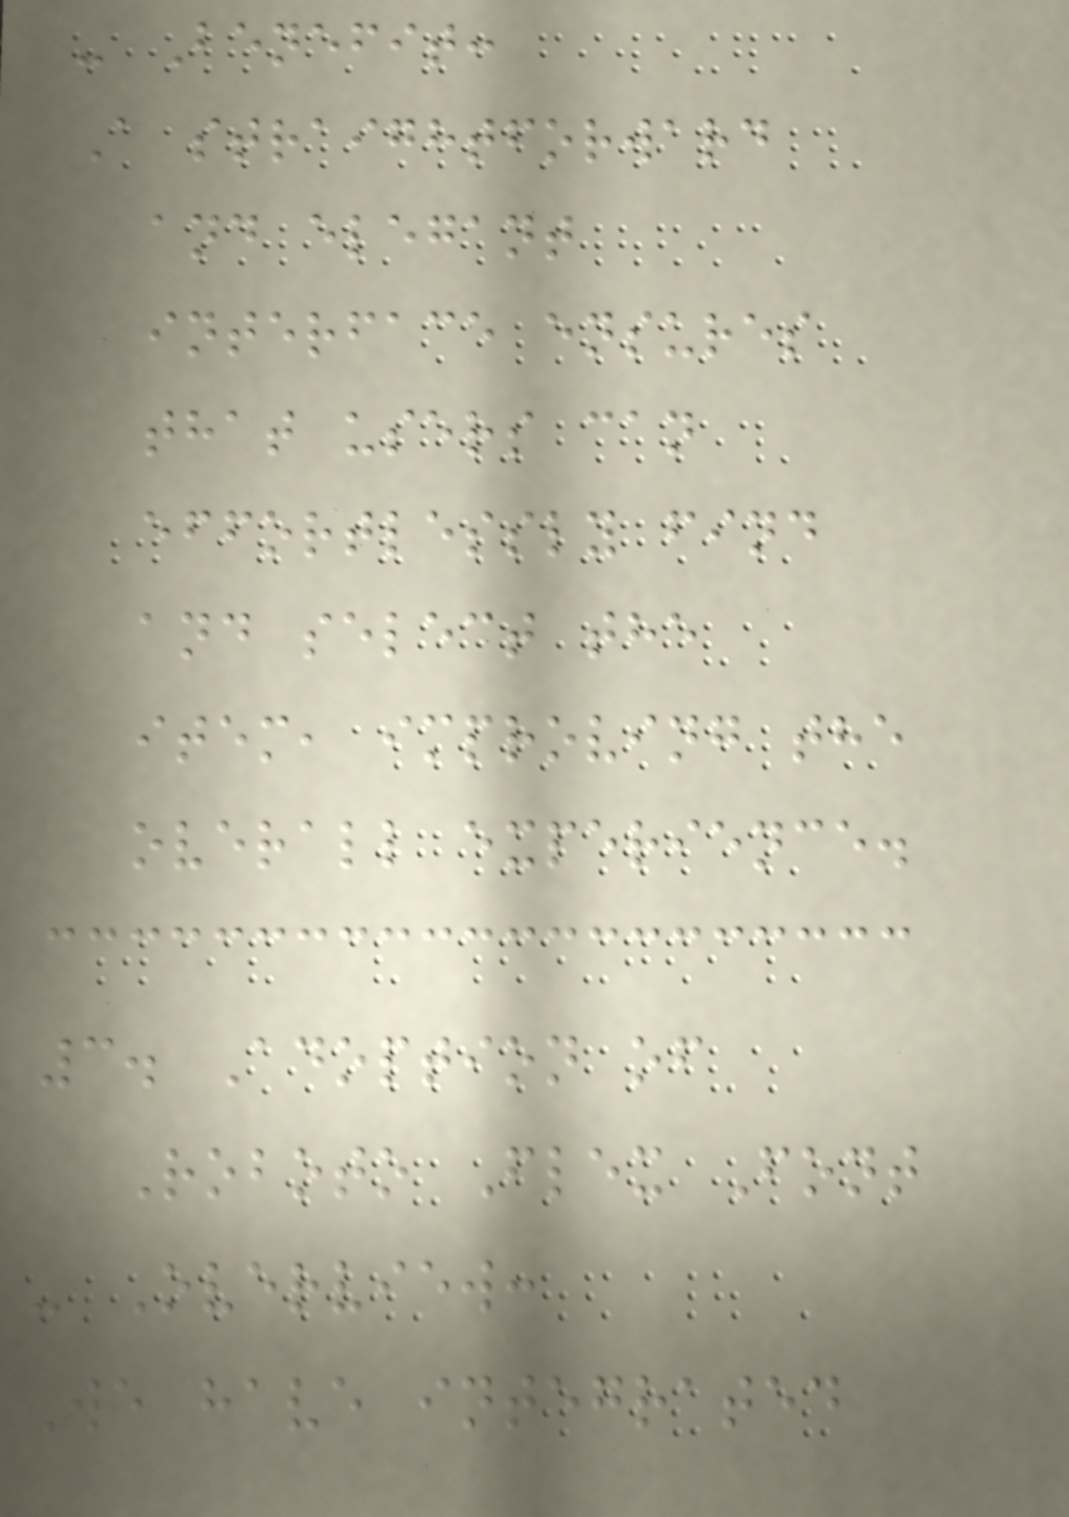- Benefit:
A straightforward
and elegant
interface ensures
that users can
effortlessly find
and select the
item, improving the
overall experience.
3. Adoption of
Roboto Flex Font
- Overview:
We have integrated
